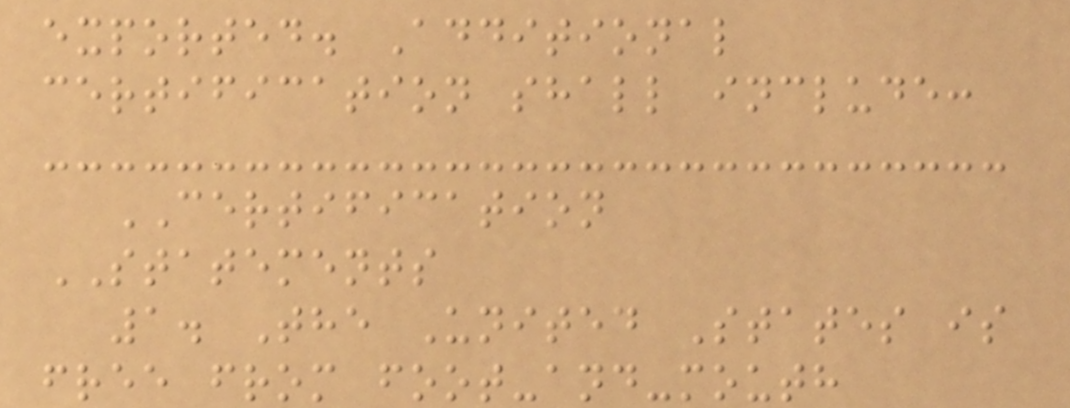exported. Additional
certification shall include:
CERTIFICATION
STATEMENTS
1. The United States is
free from foot-and-mouth
